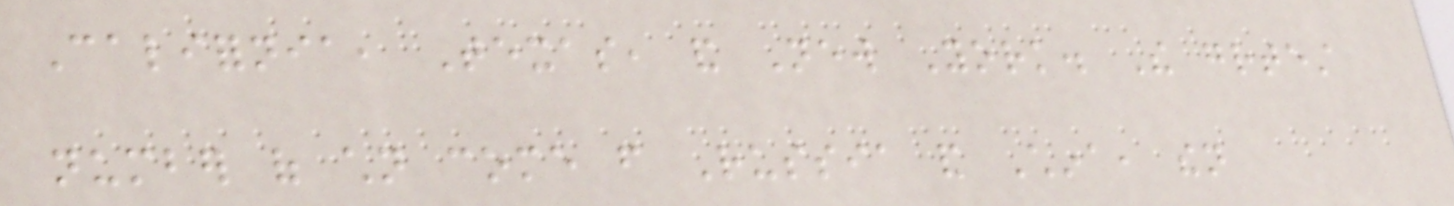California, Texas, and New York. The greatest
number of children come from Russia and China, then
